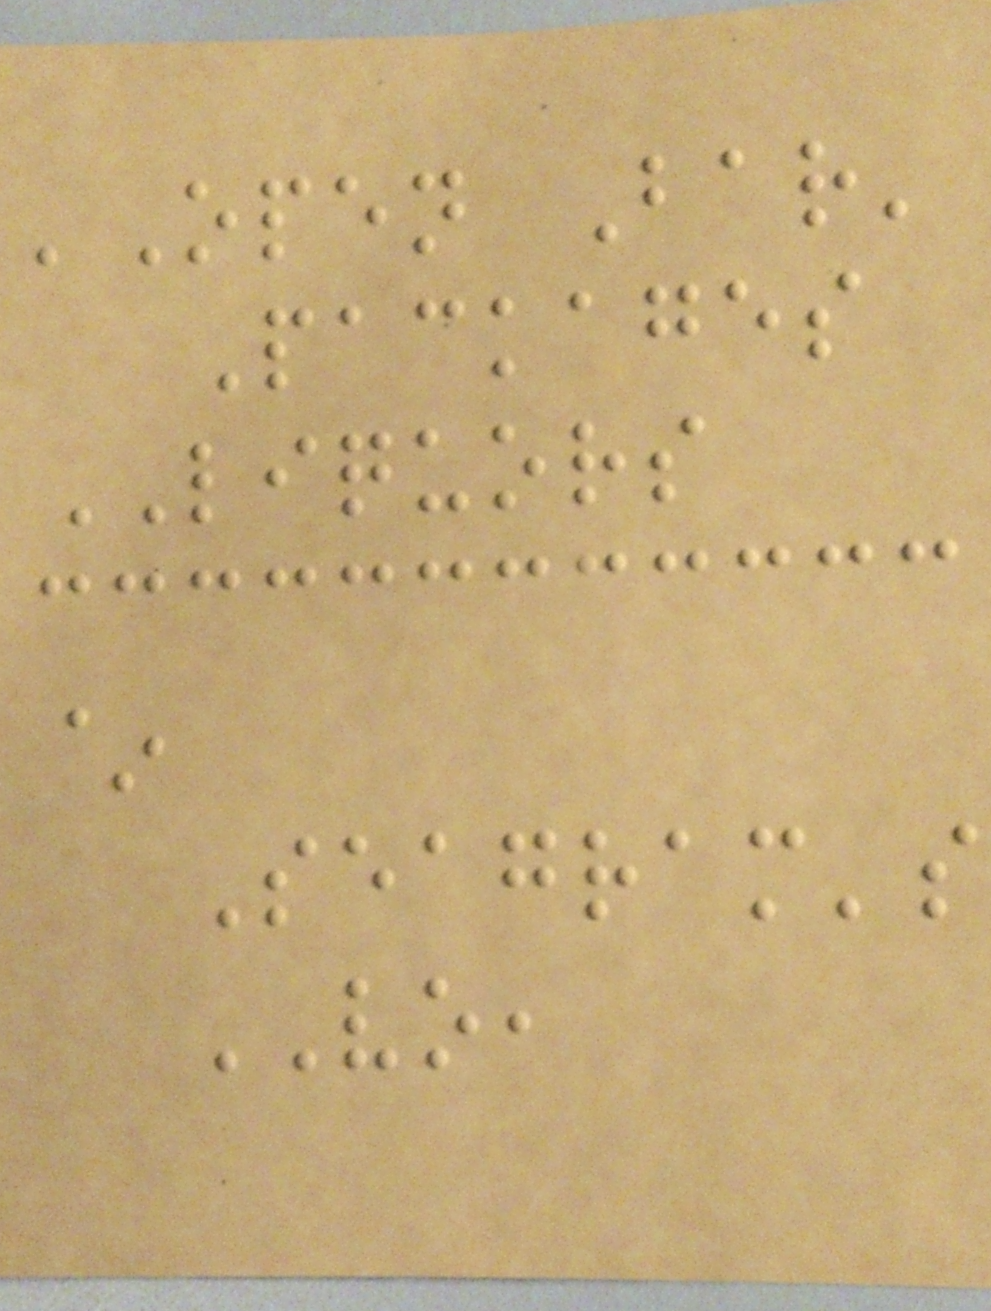'Open Bar'
Packages
LIQUORS
~
Seagram's
VO,
